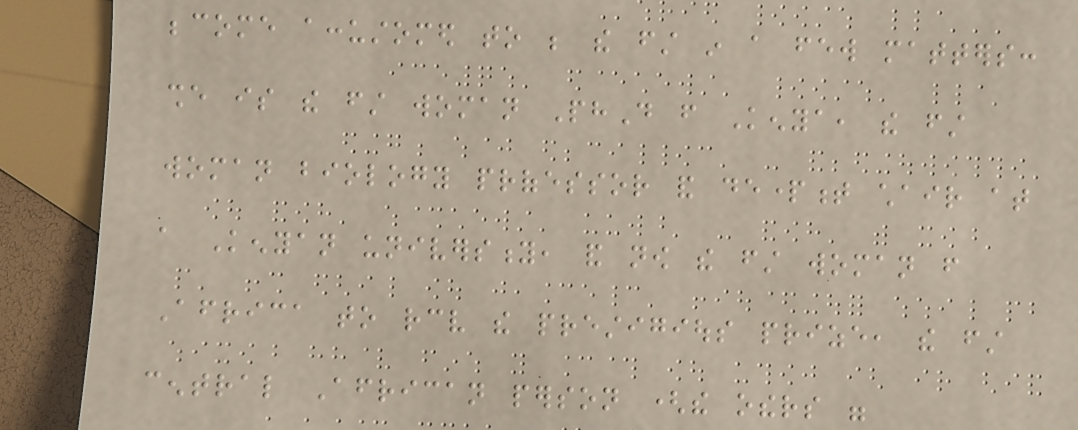become accustomed to be the first in a few matters:
she is the first woman PhD from Kenya, the first
woman biology professor and department chair at
a Kenyan university, and now the first woman from
Africa to receive the prestigious prize, the first
central African person (the others were
